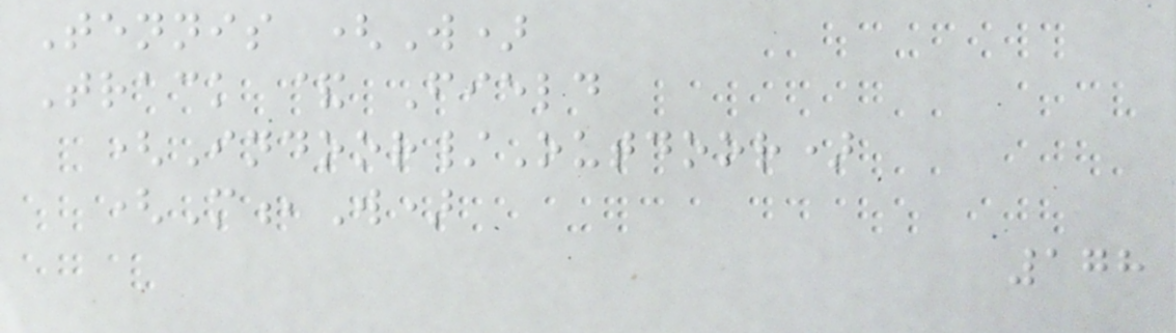Tennis (W)
Track & Field
(Indoor/Outdoor)
(M,W)
178
